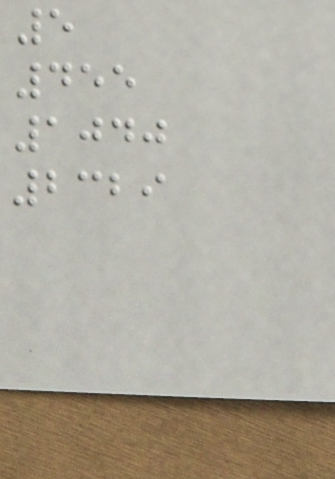5
455
1040
2329
